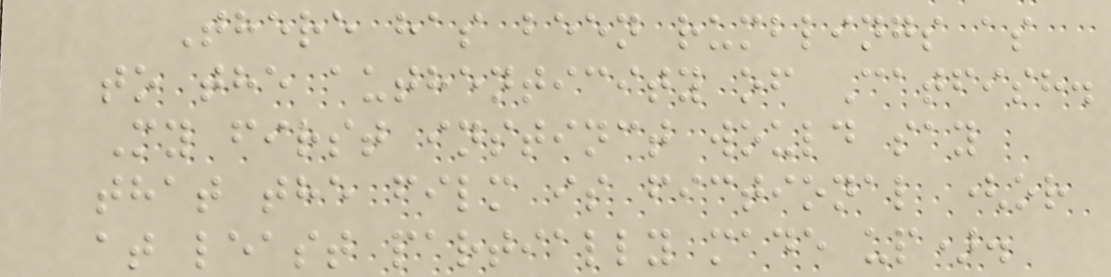There has been rumblings as
to the authenticity of Catfish.
My first instinct would say
that the film is fictional (or
at least partially made up).
